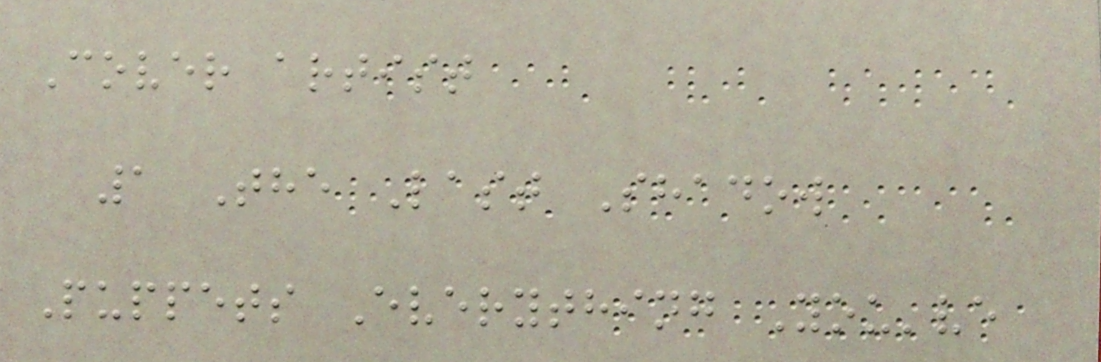Cover artist
1 The Last Shadow
Puppets Everything You've
